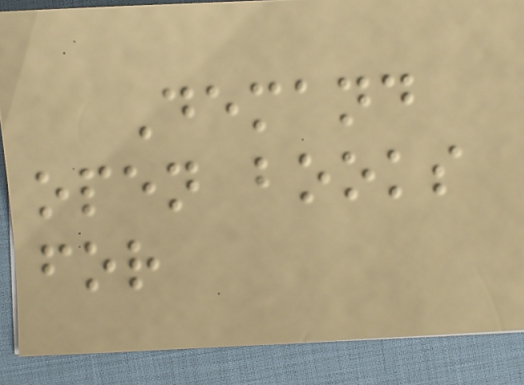Demand
open books
for
